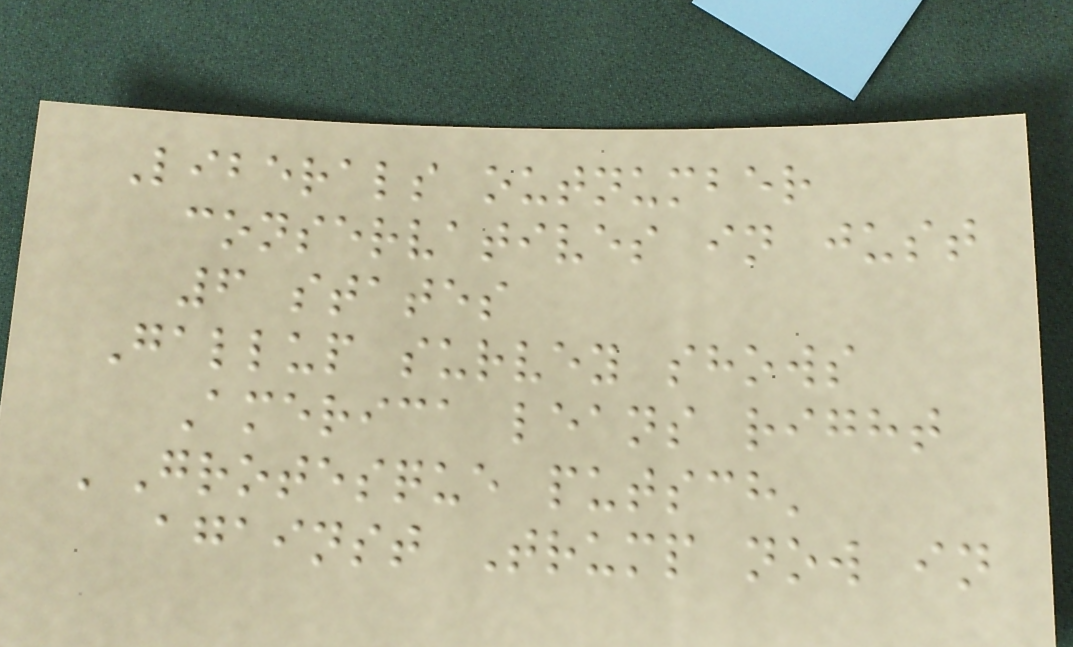Liberals outnumber
conservatives in just
6 states
Gallup survey shows
America leans right
'Grotesque putsch'
against Trump now in
